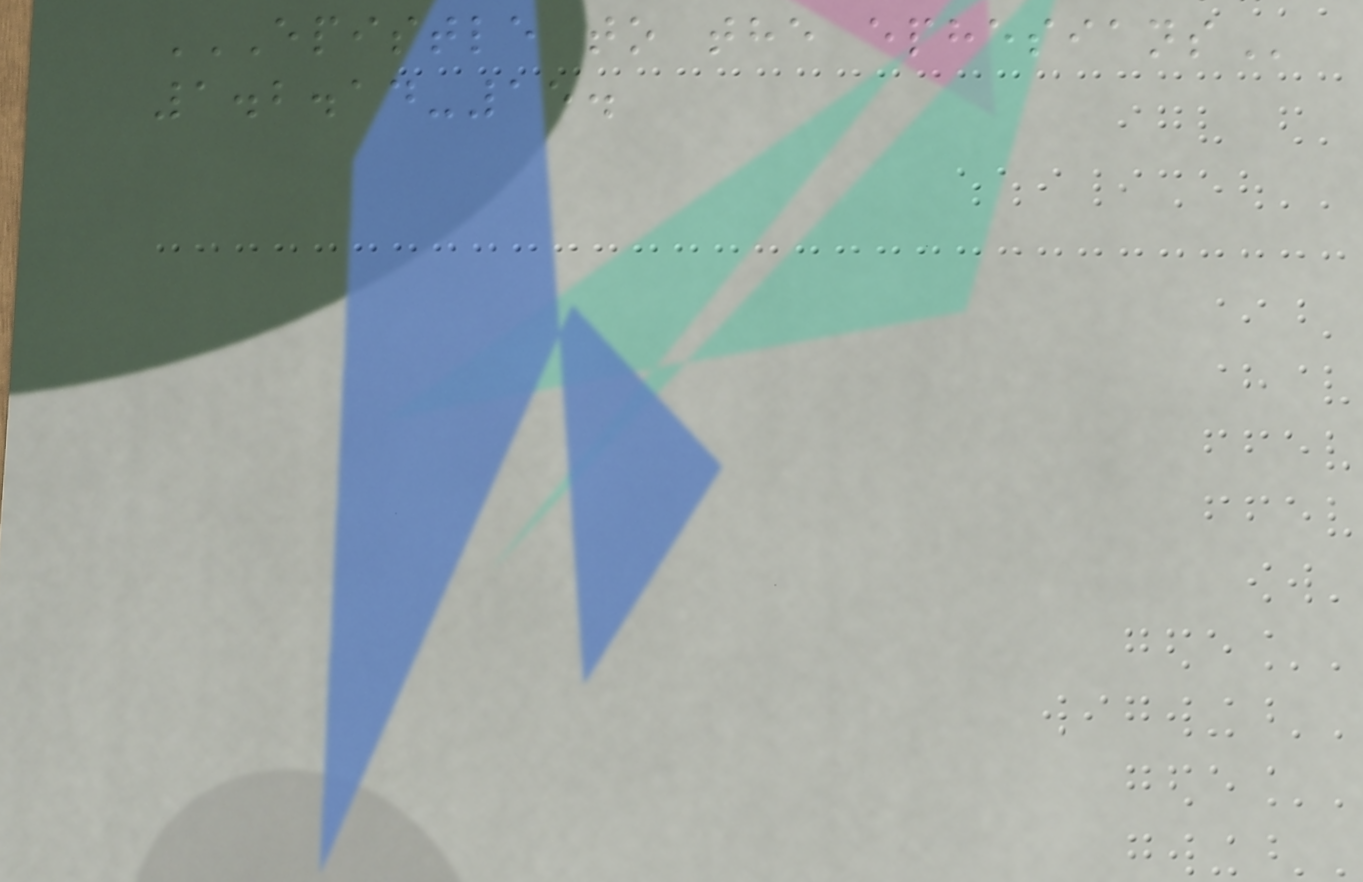EPISTLE TO THE EPHESIANS
1.2.14-15.
